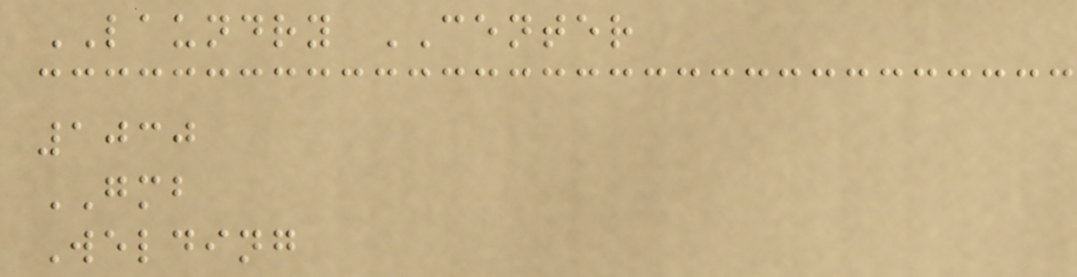LAUNDRY CENTER
1030
GMB
Welding
